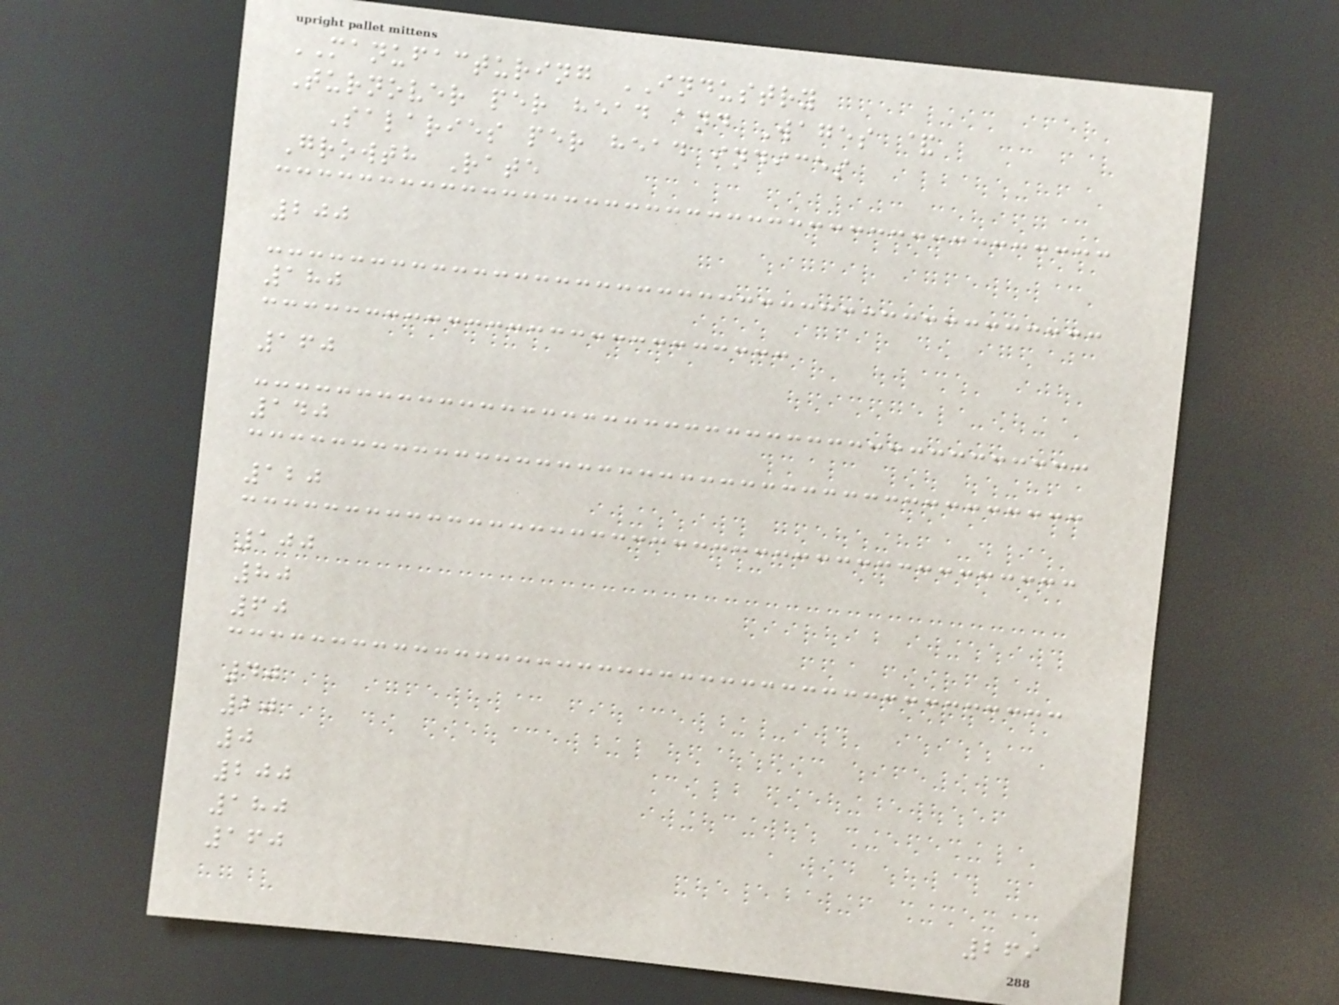MANUFACTURING INDUSTRY
Turnover per head and Wages &
Salaries per head indices
Growth Rate
200
180
160
140
120
100
80
60
40
20
0
200
180
160
269
